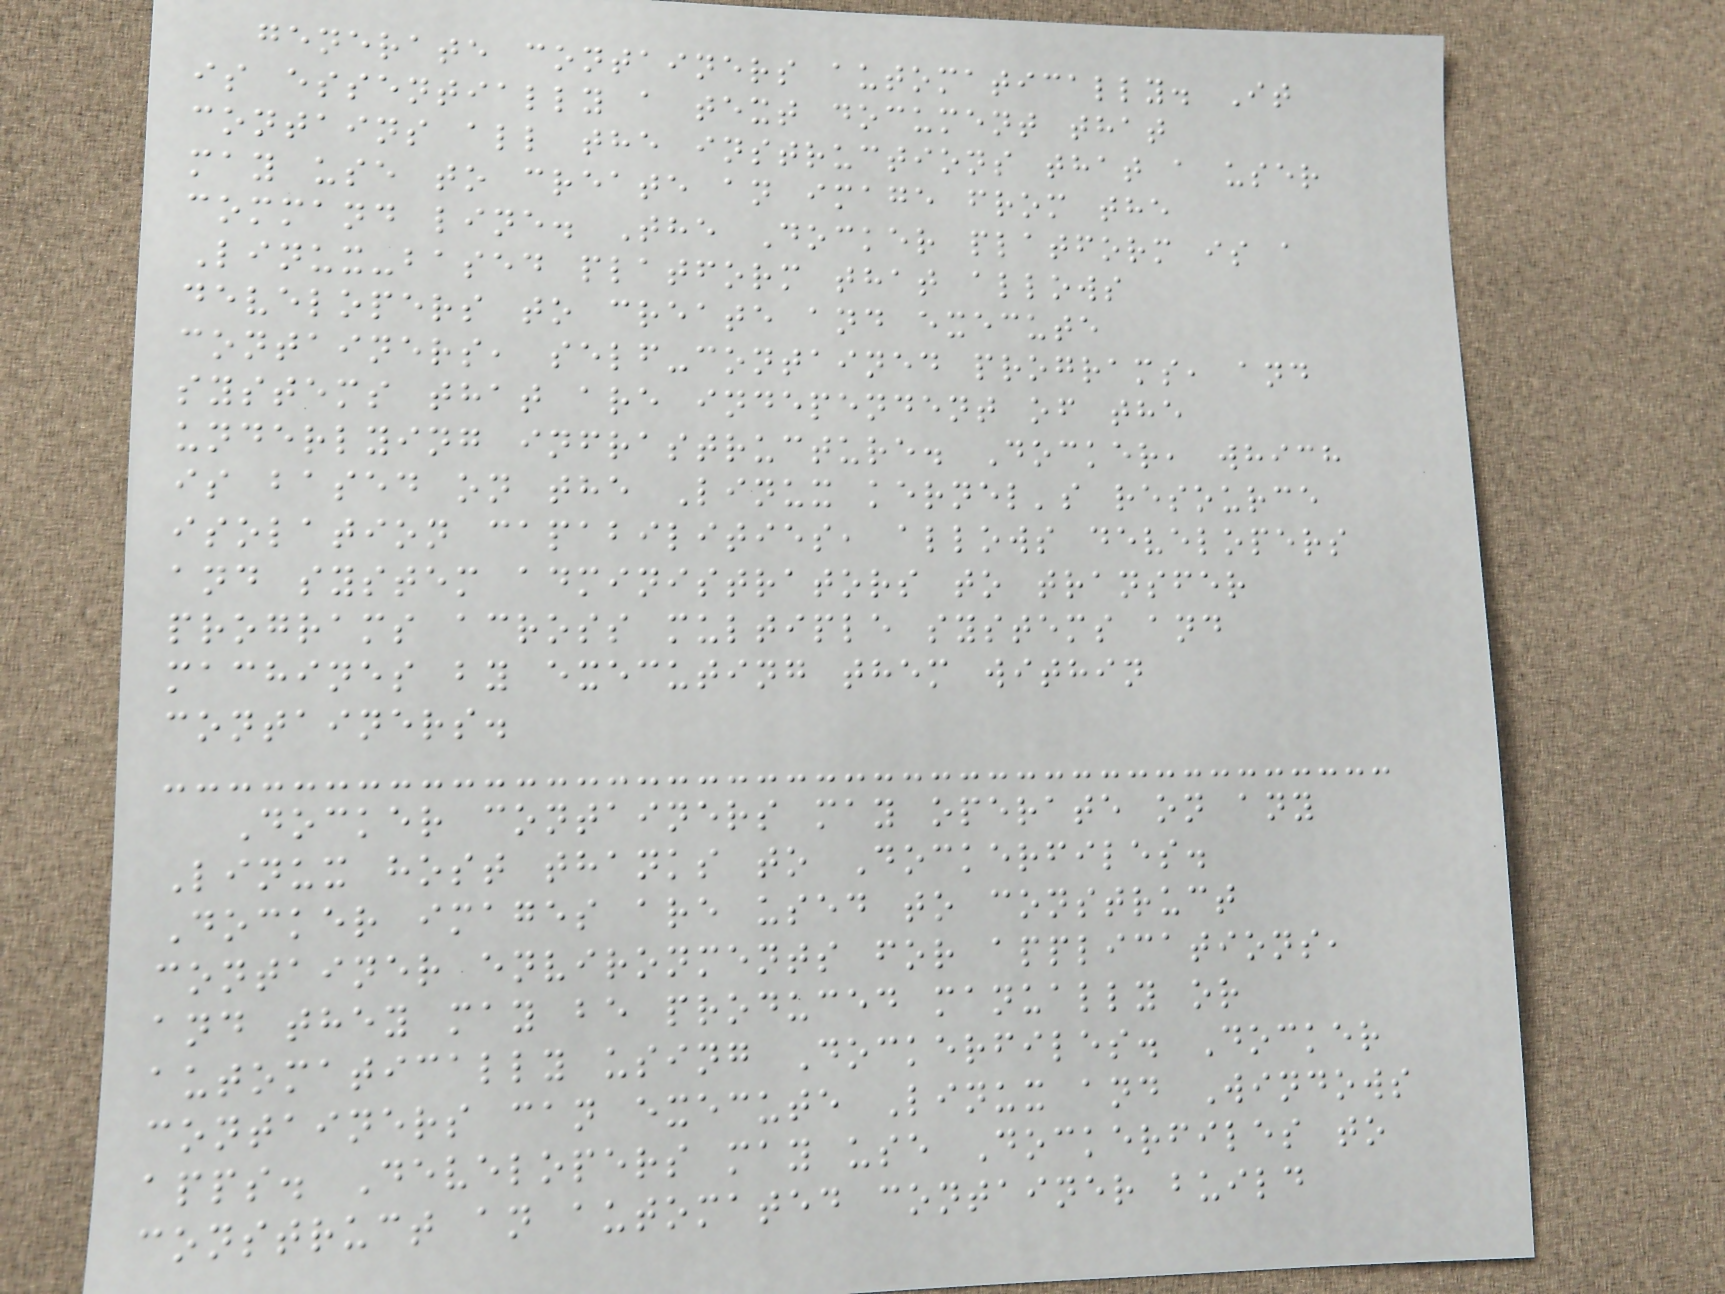generate containers automatically. It
is essentially a text document that
contains all the instructions that a user
may use to create an image from the
command line. The Docker platform is a
Linux-based platform that allows
developers to create and execute
containers, self-contained programs, and
systems that are independent of the
underlying infrastructure. Docker, which
is based on the Linux kernel's resource
isolation capabilities, allows developers
and system administrators to transfer
programs across multiple systems and
machines by executing them within
containers.
Docker containers may operate on any
Linux host thanks to Dockerfiles.
Docker images are used to construct
container environments for applications,
and they may be produced manually or
automatically using Dockerfiles. Docker
containers can execute Linux and Windows
apps. Developers may use Dockerfiles to
construct an automated container build
